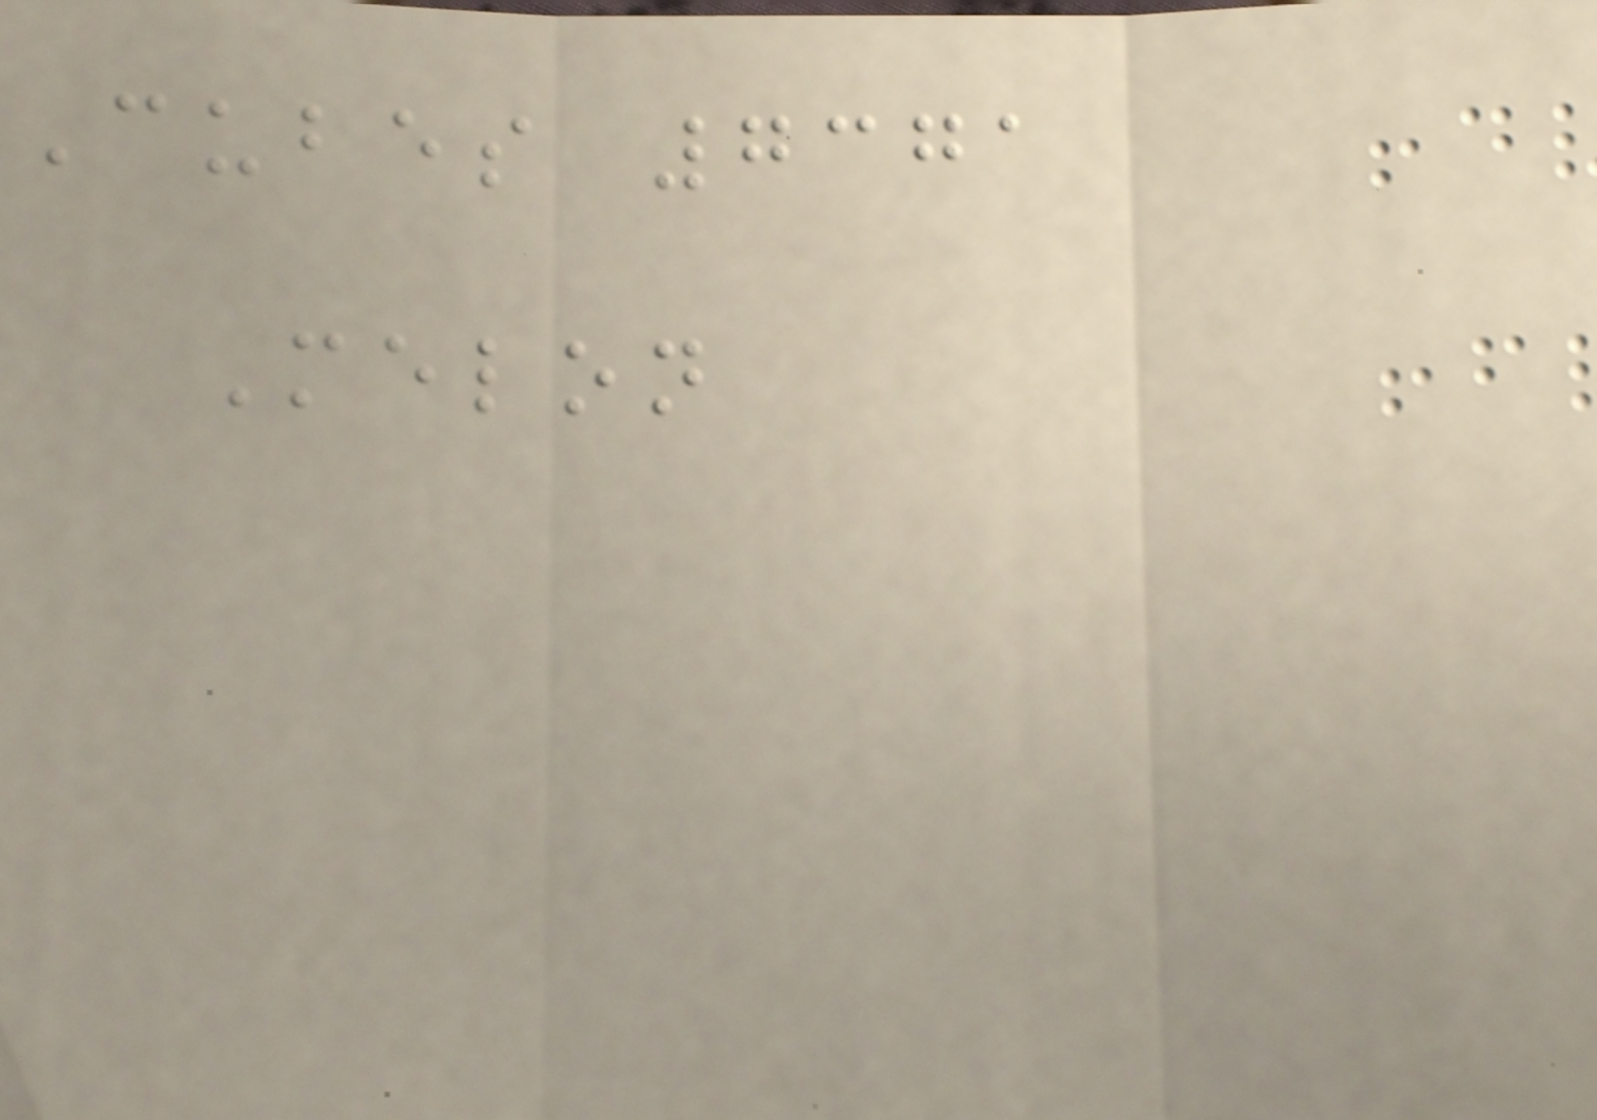Cubes 7371
Melon
